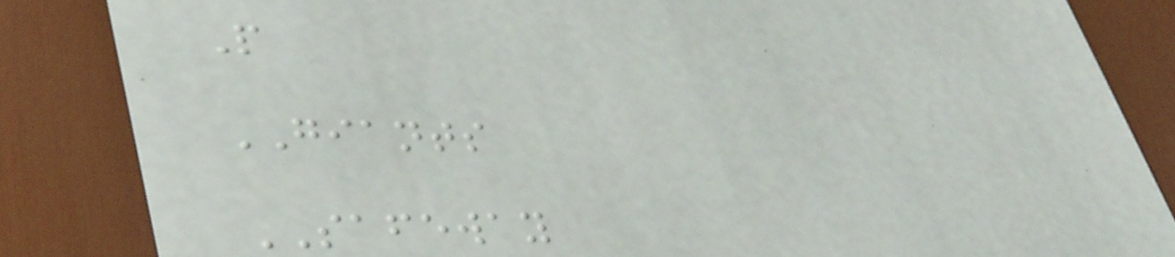P
GIANTS
SAFEWAY
